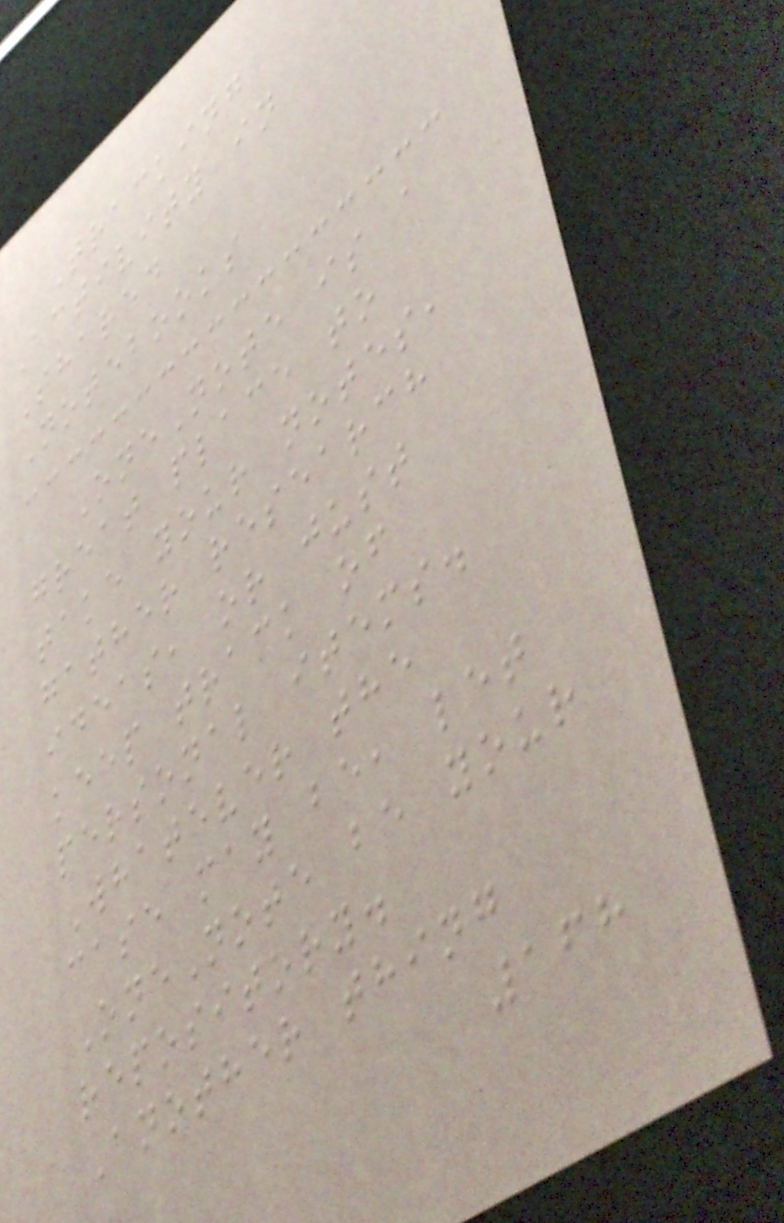Tracking
Activity in
Shared
Notebooks
OneNote is a
great place to
take your notes,
gather research
ideas, or just
keep track of
personal items.
Whatever the
case may be, let
OneNote be your
repository.
Another thing
168
